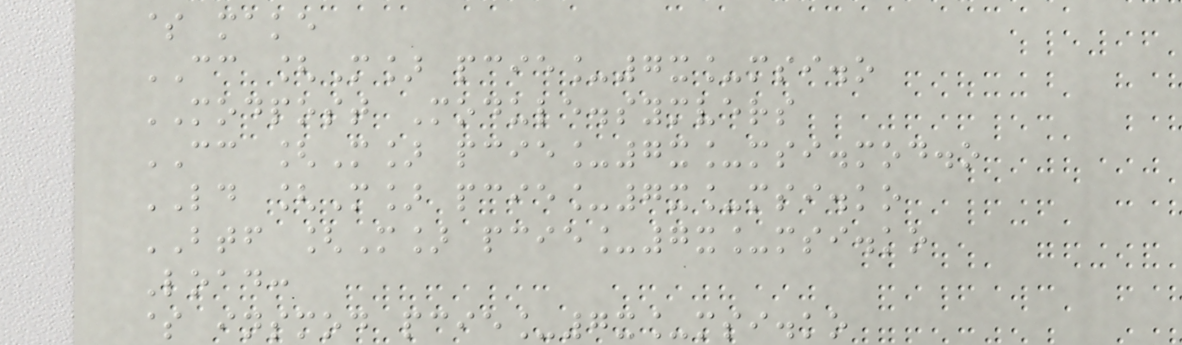$ make
CC [M] pcie_7x_msi.o
MODPOST Module.symvers
CC [M] pcie_7x_msi.mod.o
LD [M] pcie_7x_msi.ko
BTF [M] pcie_7x_msi.ko
Load:
$ insmod pcie_7x_msi.ko
